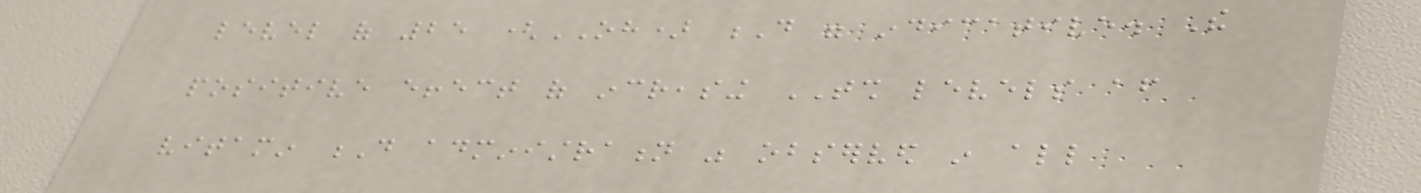level of 25 (OH) D were indicative. The
positive effect of increasing TSH levels after
vitamin D administration was observed in all
